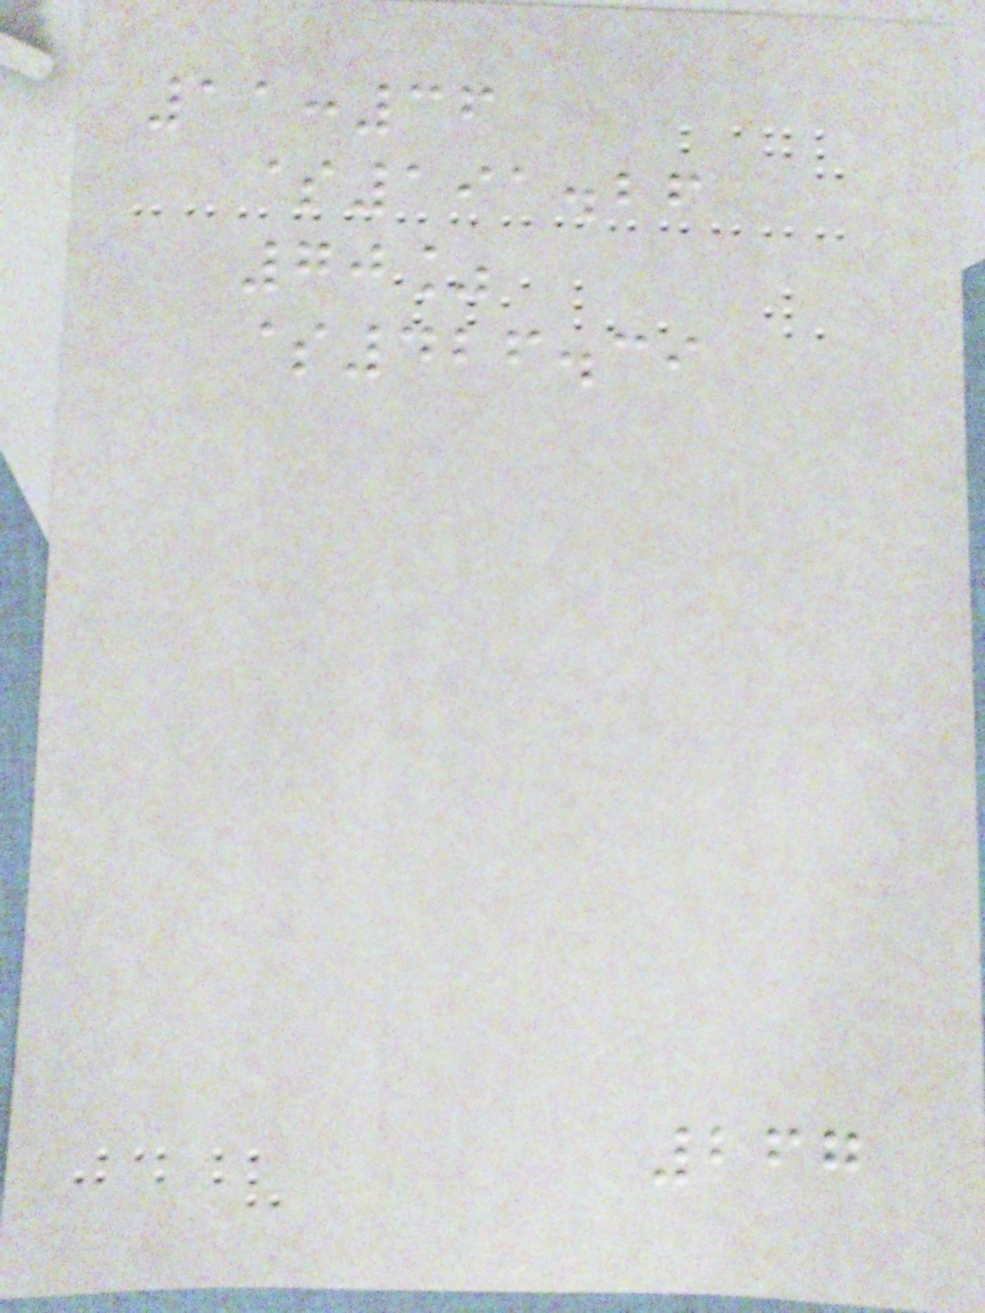11:36
$191.26
70%
$426.39
267
